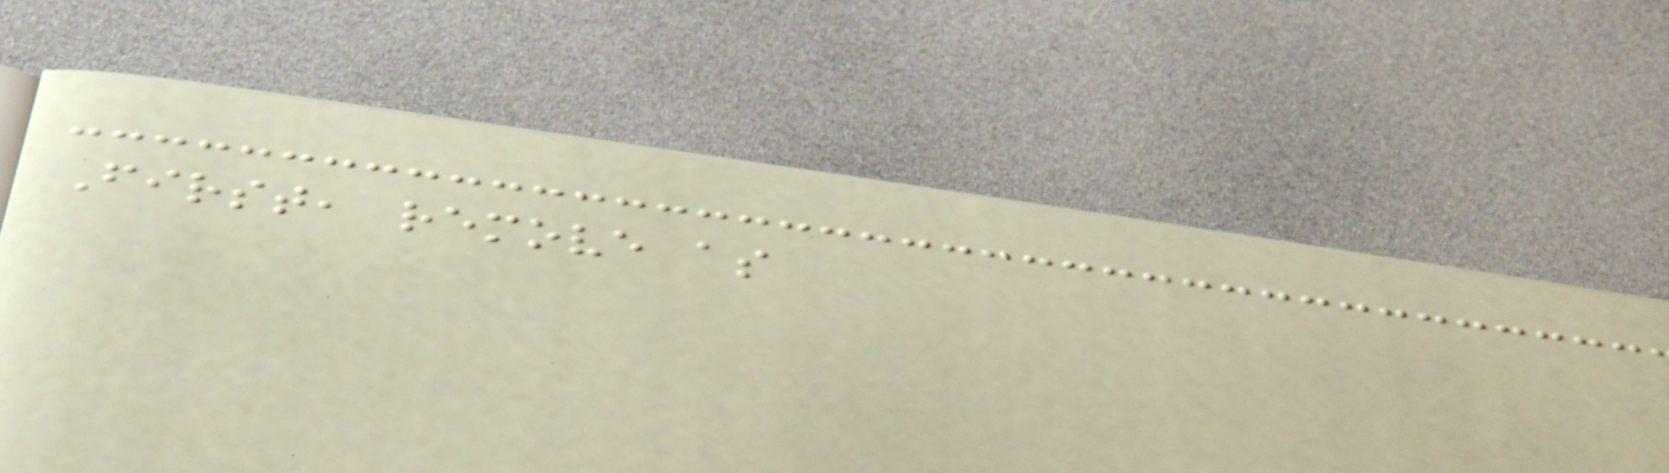First, remove as
